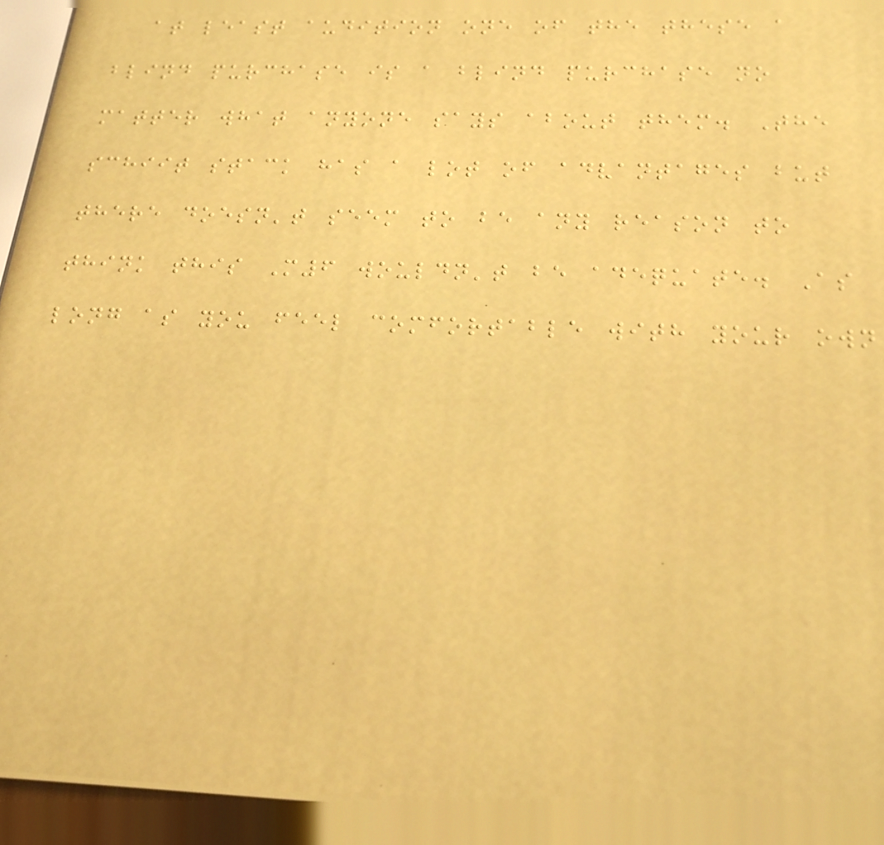at least audition one of the these a
blind purchase is a blind purchase no
matter what anyone says about them. The
schiit stack has a lot of advantages but
there doesn't seem to be any reason to
think this M6 wouldn't be adequate. As
long as you feel comfortable with your own
